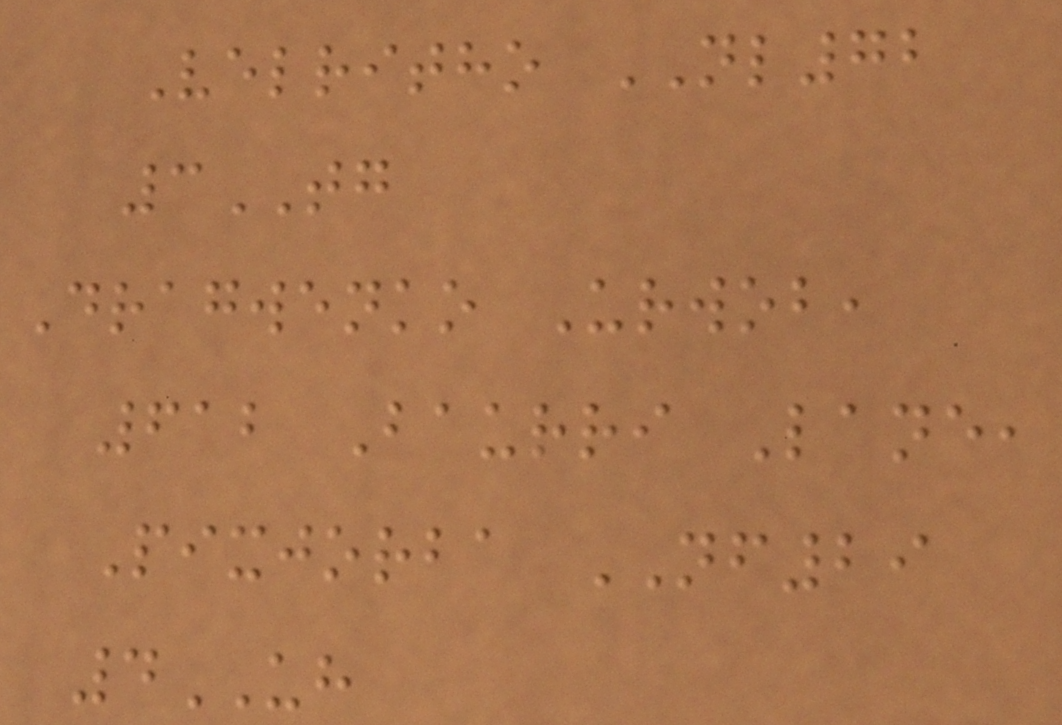Velritho NL72
3TG
Dragwenko Urwob,
612 Baurri Lane,
Pixjorba NF29
4UH
